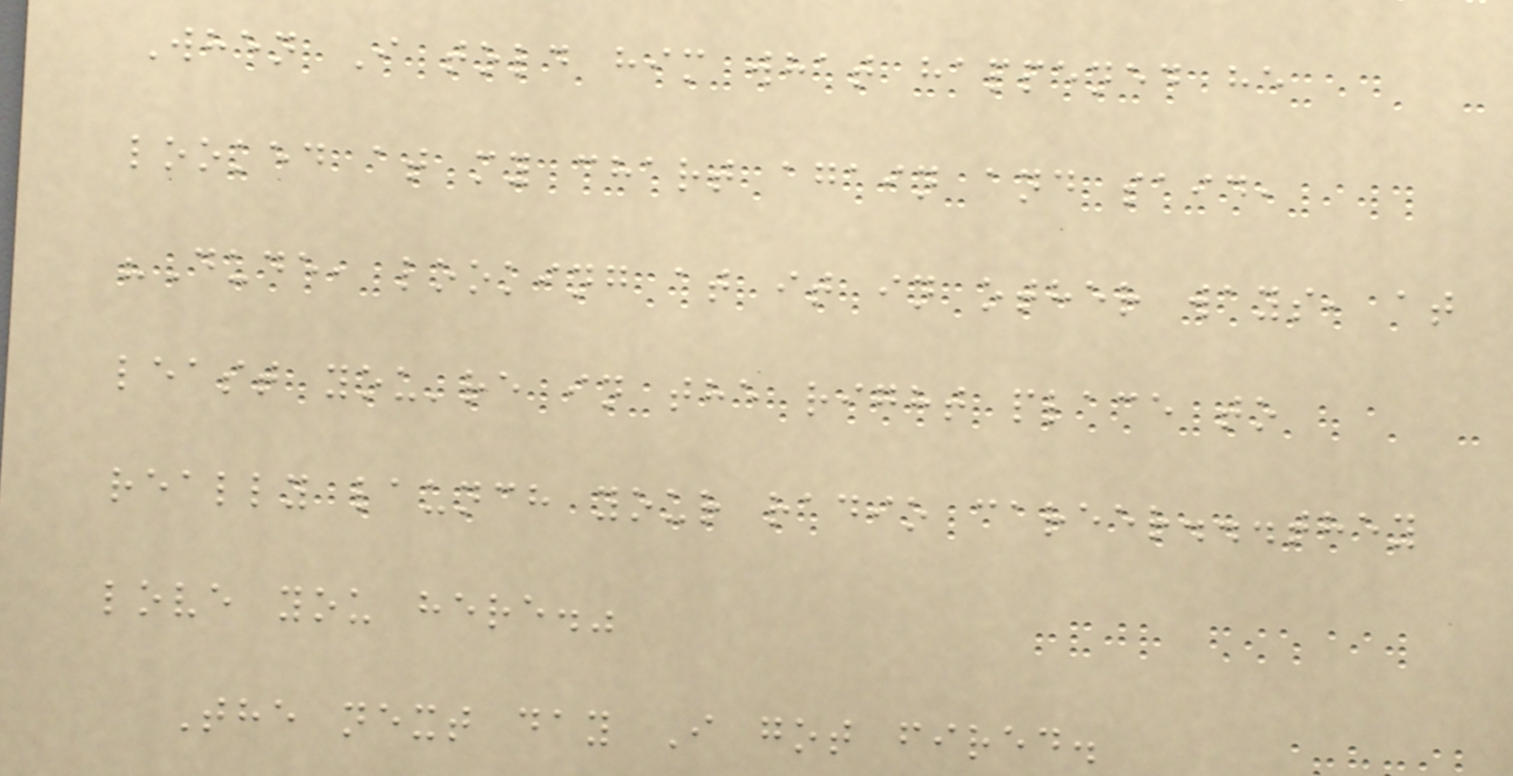When I told him what happened he
looked at my chart again and said,
"Dude, looking at it in other ways, at
least you're in the right place to
really launch your radio career...they
love you here."
The next day I got fired.
